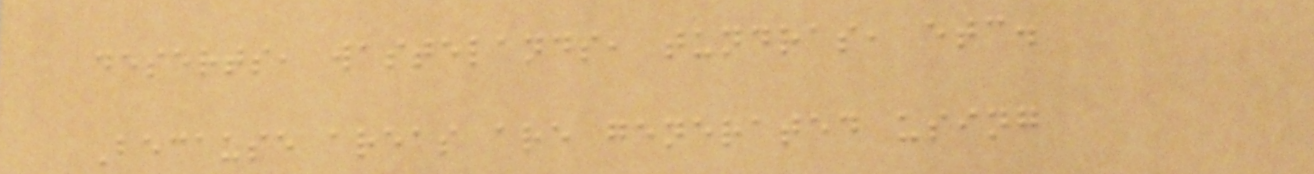deserts, wastelands, tundras, etc.
Because areas are generated using
